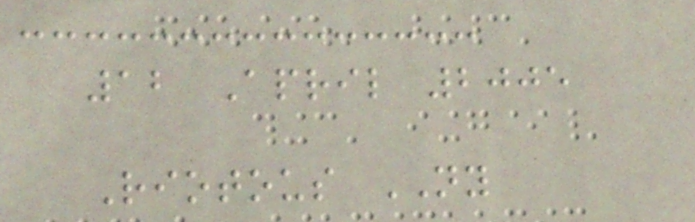12 April 2005
Riotous NY
